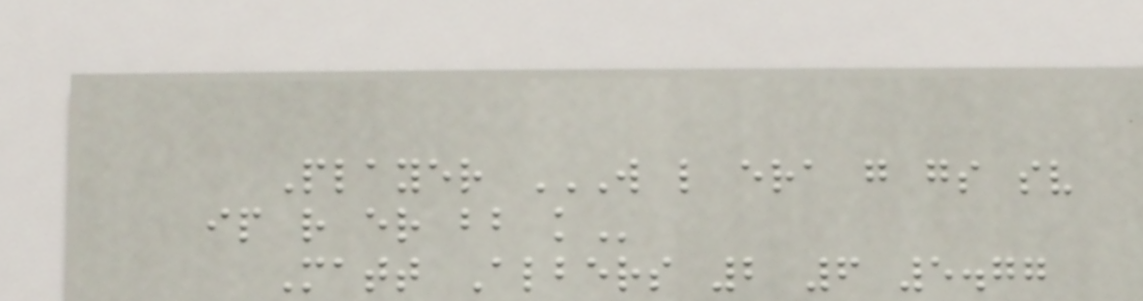Player W L ERA G GS SV
IP R ER BB K
Matt Albers 2 6 5.77
